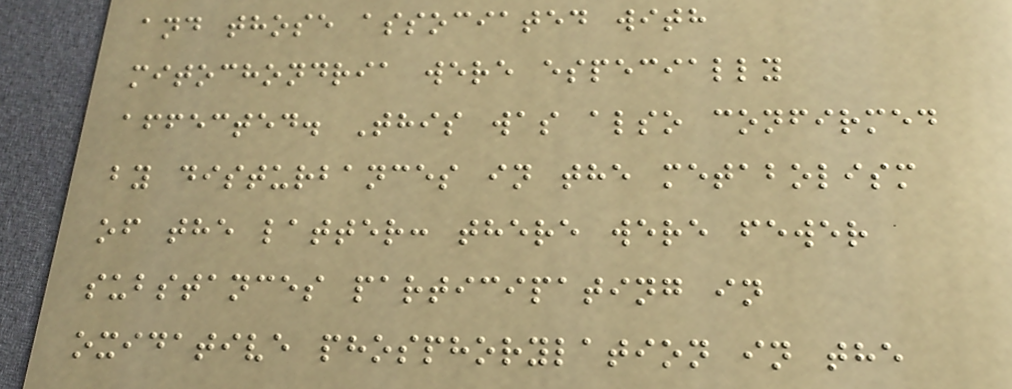and those associated with
mitochondria were especially
affected. This was also confirmed
by disturbances in the metabolism
of the latter: there were fewer
substances participating in
oxidative phosphorylation in the
